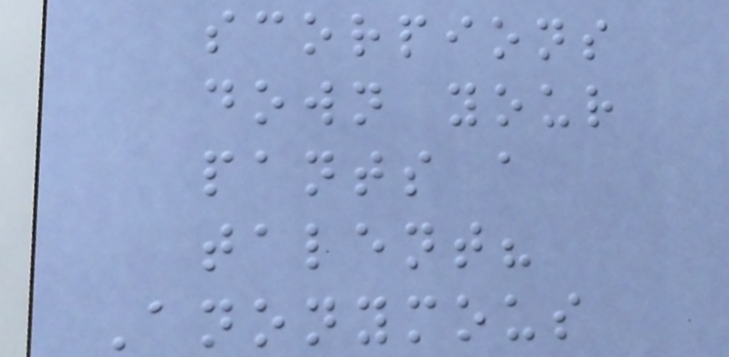scorpions
down your
pants a
talent?
Anonymous
